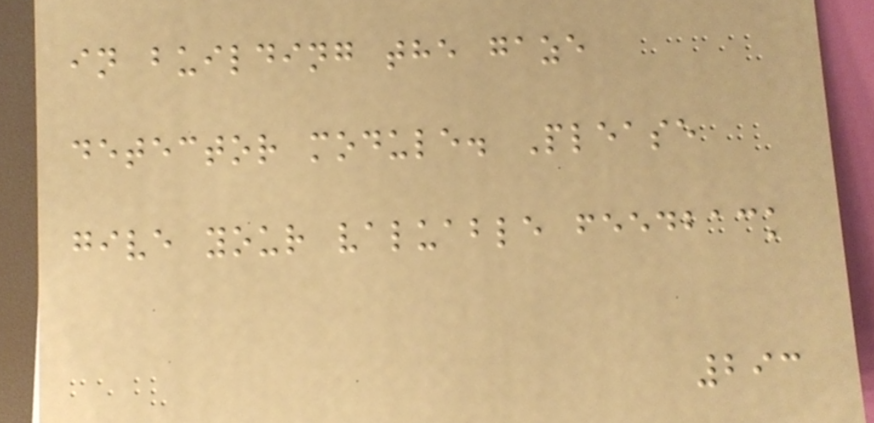in building the gaze
detector module. Please
give your valuable feedback
293
